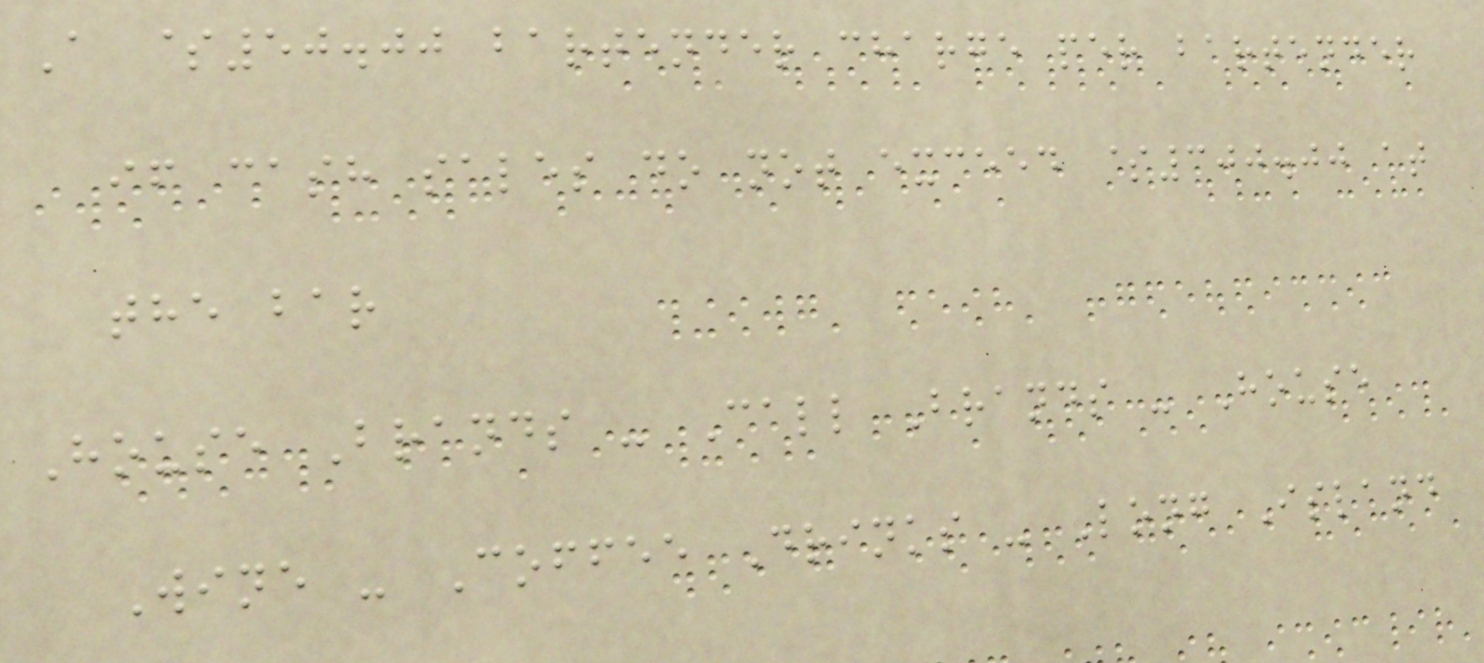A $50.00 bartender charge per bartender
if cash sales do not exceed $300.00 at
the bar
House Brands - Call Brands - House
Wine - Coffee Drinks - Long Island
